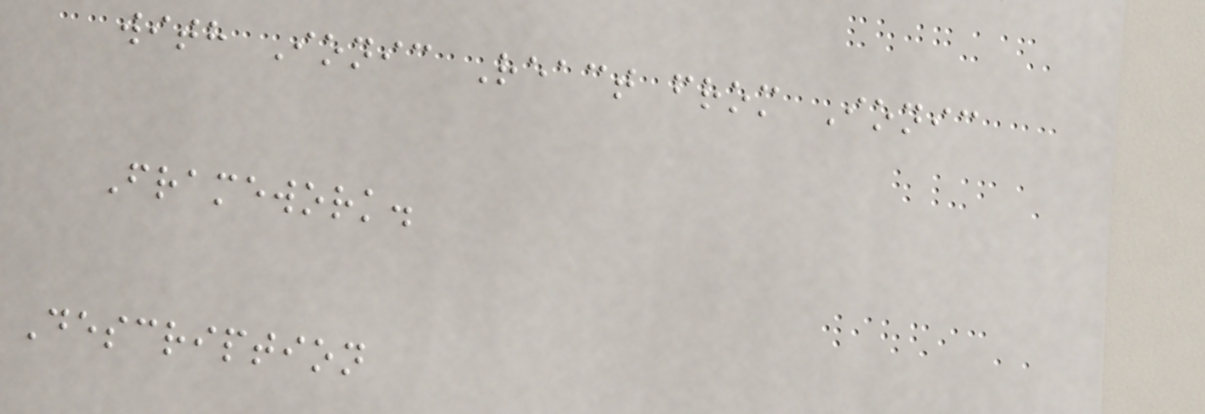with Ionic React from Ionic
Framework.
Description
